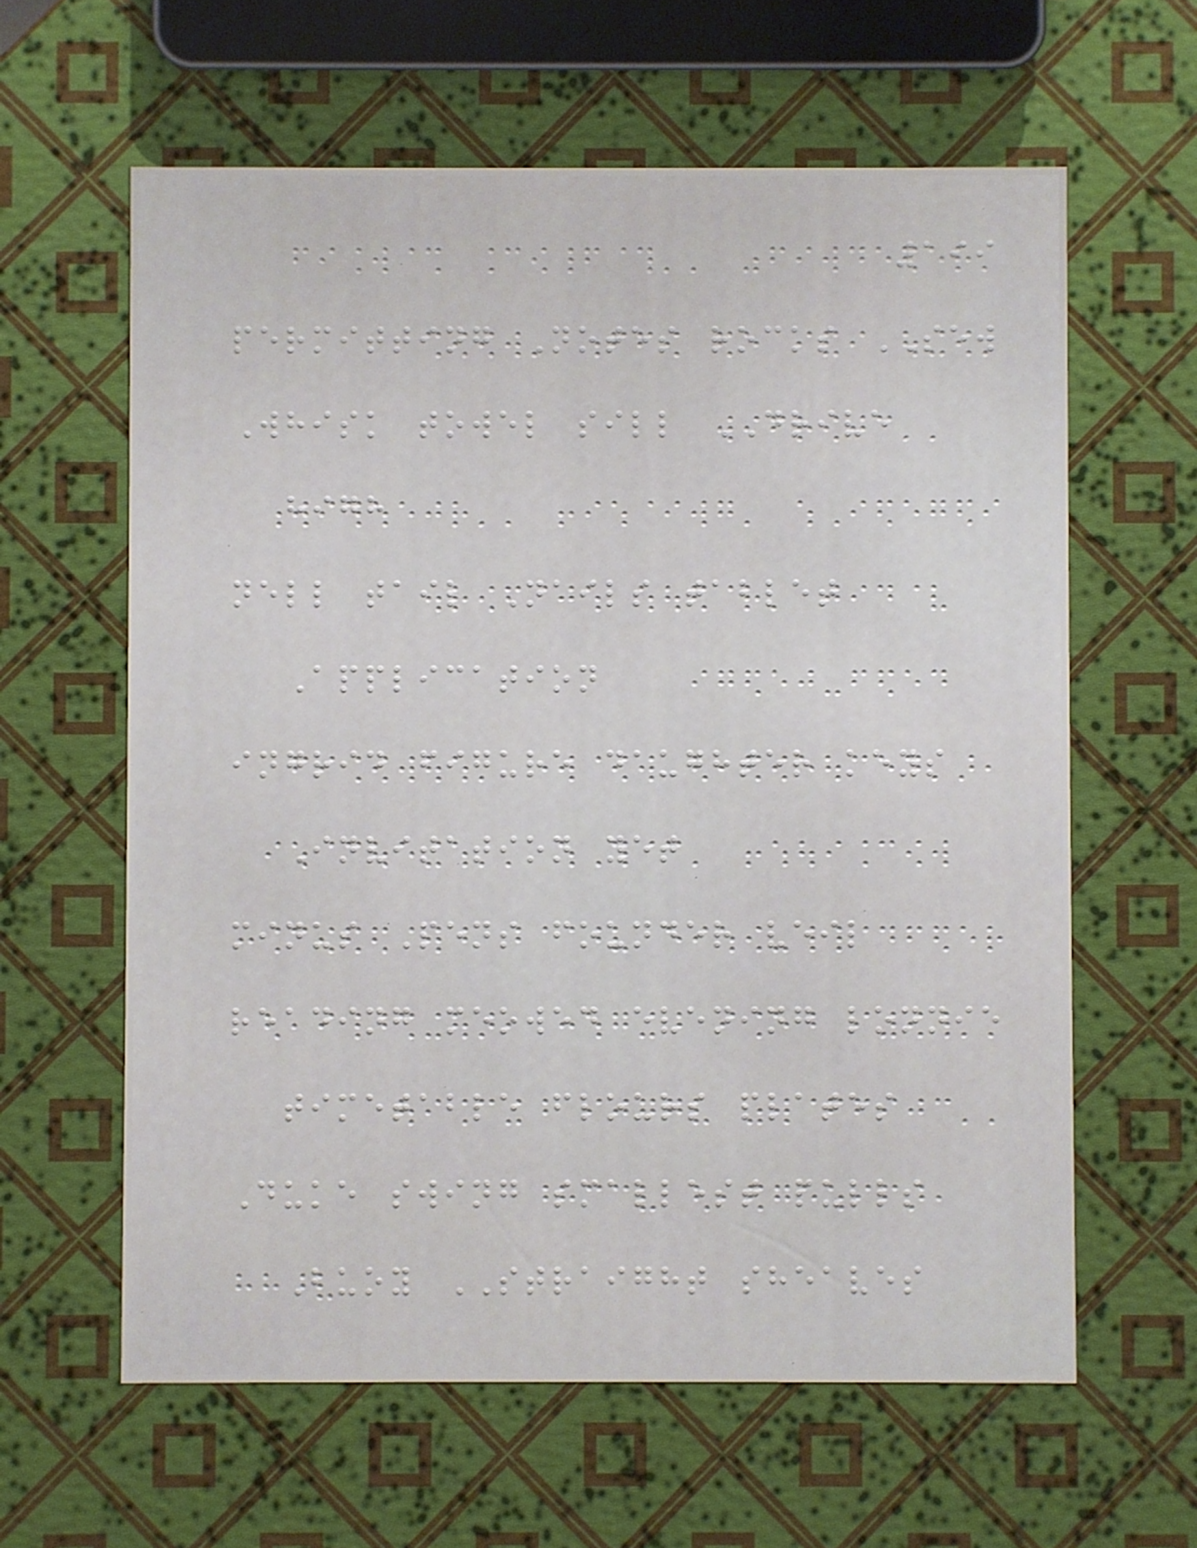199
permitting Notes rocks SEW
Whisk towel sill DRIVE
high
nell tail Nails tablet
Application
ingrid figure daughter keys
Invitation yet
minus Pens founder veil
reading meowed evening lonnie
timetable flours plates
Duke swing smallest pulls
Buoy STRAIGHT sheaves
